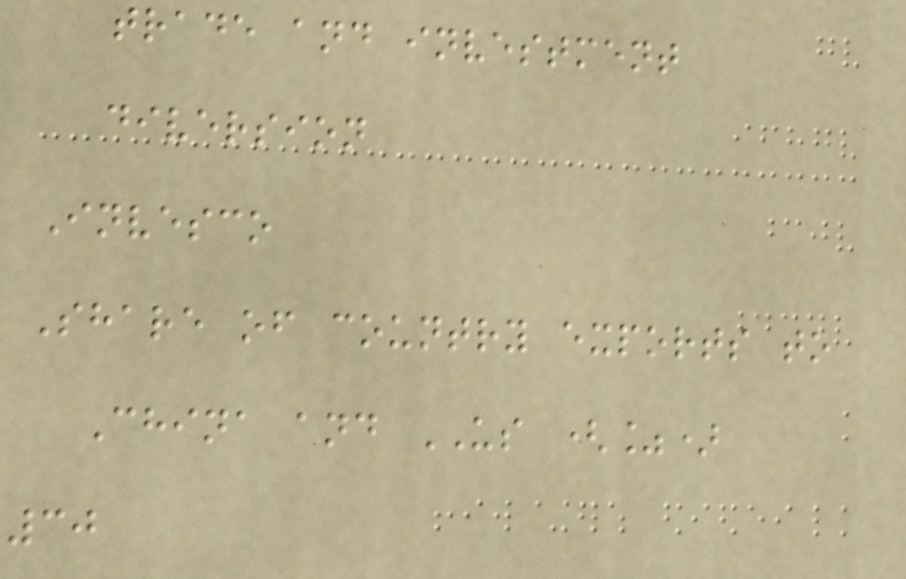trade and investment
diversion
Invesco
Share of country exports to
China and US (%)
30
